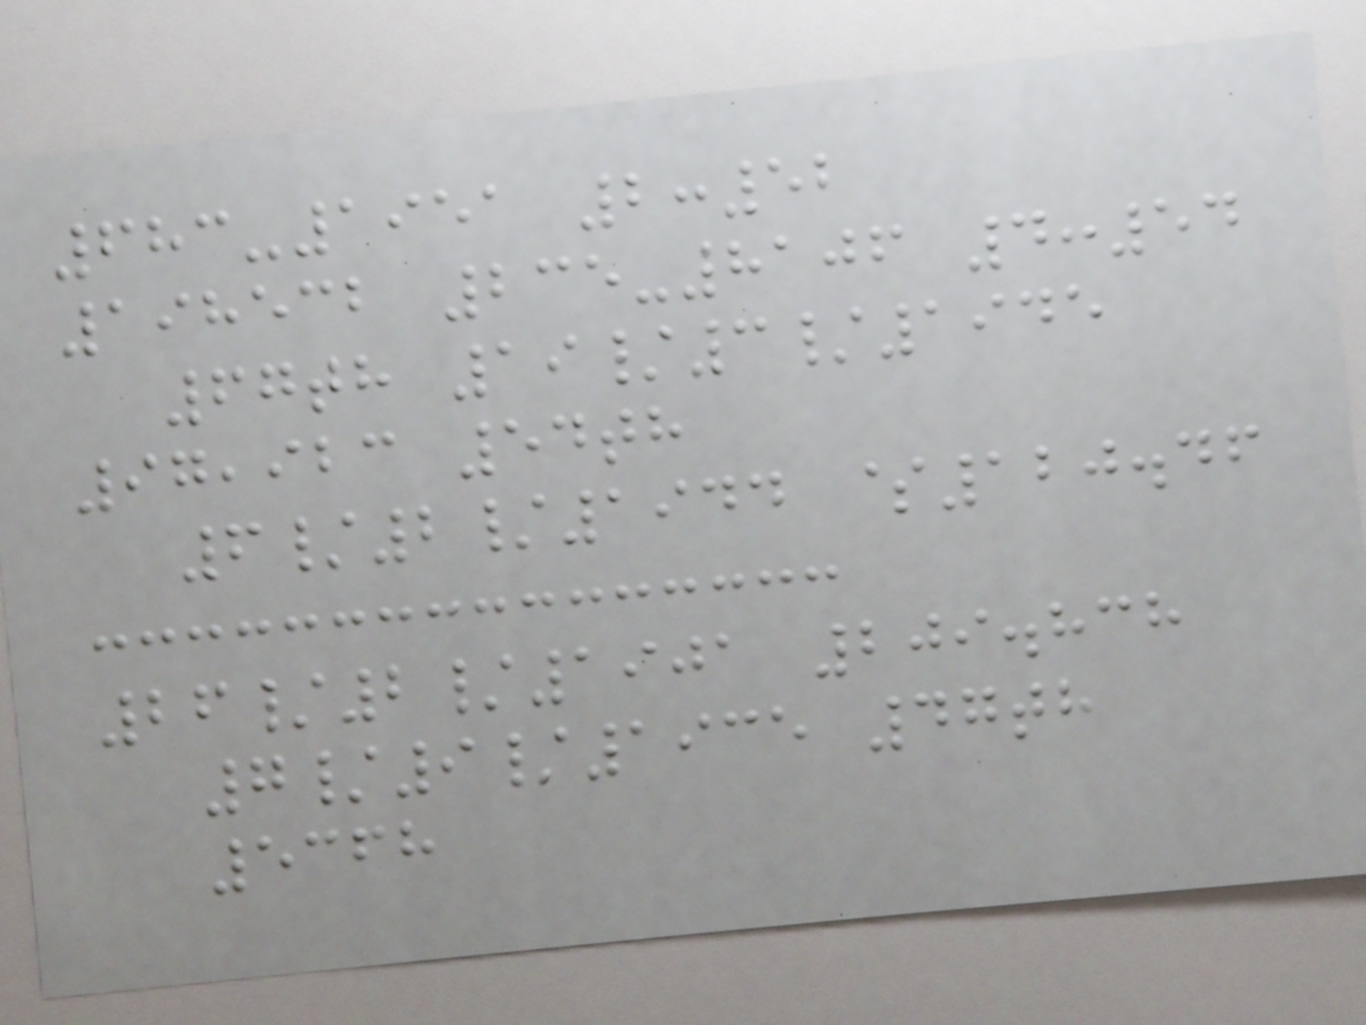683-1951 2:52
198532 235-8106 4:54
67th 19/3/1945
97,923 54th
6/2/1944 $120.46
26/2/1901 209.838
7/9/1935 47th
5368
